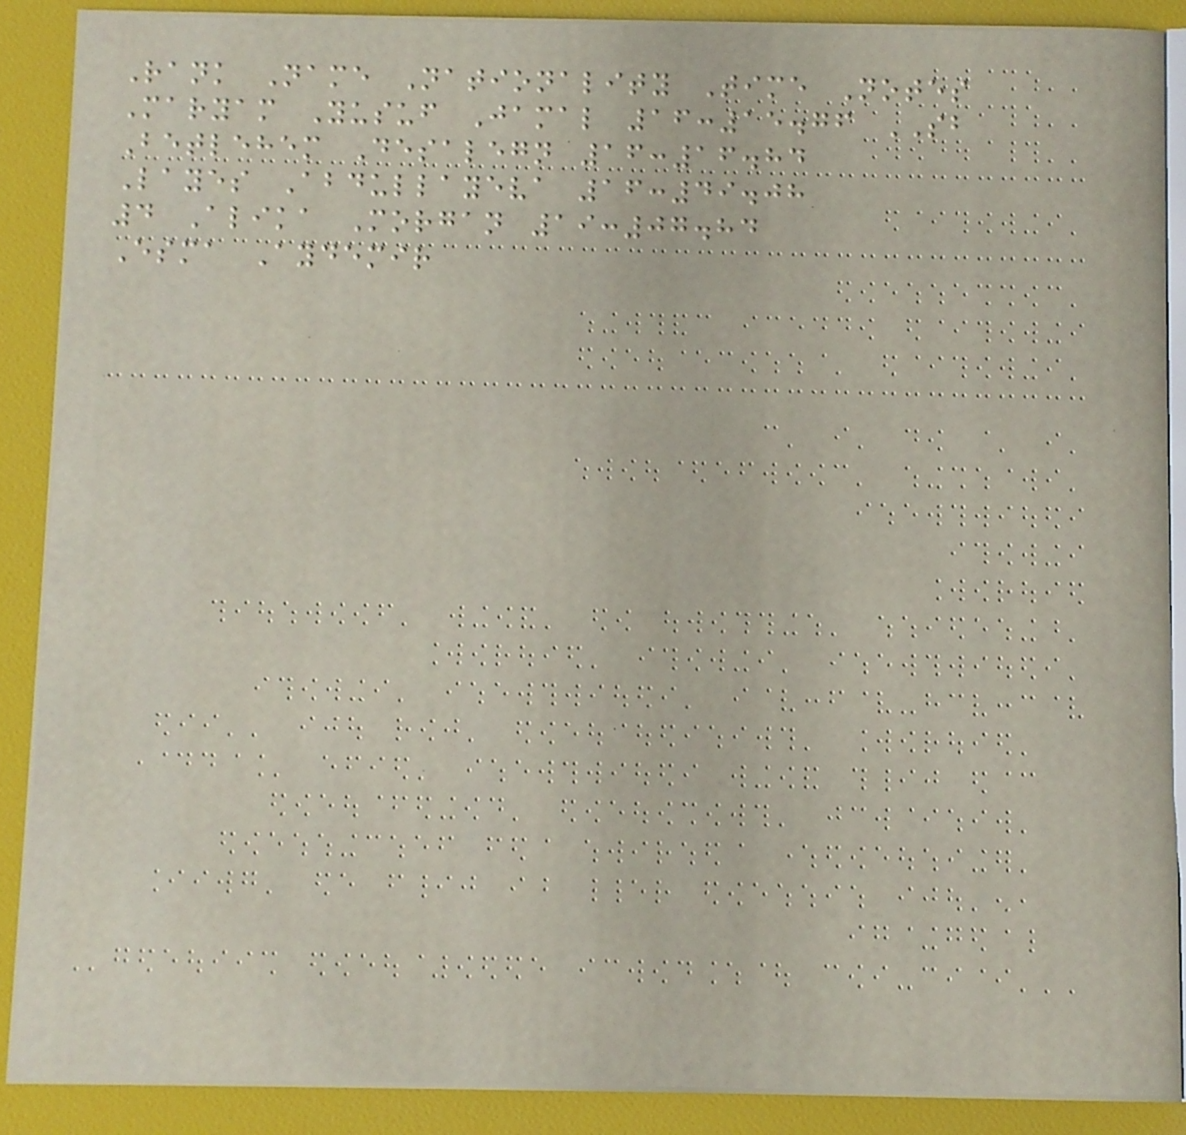Rank Name Nationality Time Notes
Maryam Yusuf Jamal 16:15.76 SB
Betlehem Desalegn 16:16.84
Layes Abdullayeva 16:49.08
4 Alika Morgan 19:07.84
Esma Aydemir
